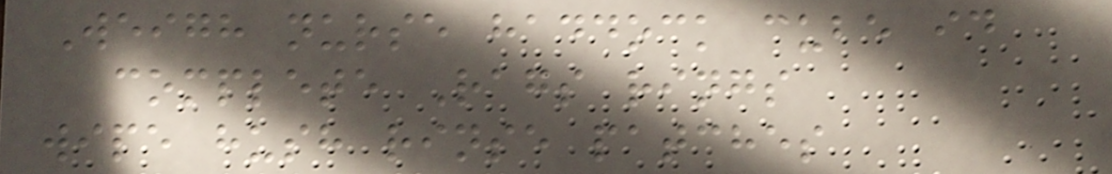Weigh nurse haddock cube id
complete Rags rings
wipe hush rinse patches
